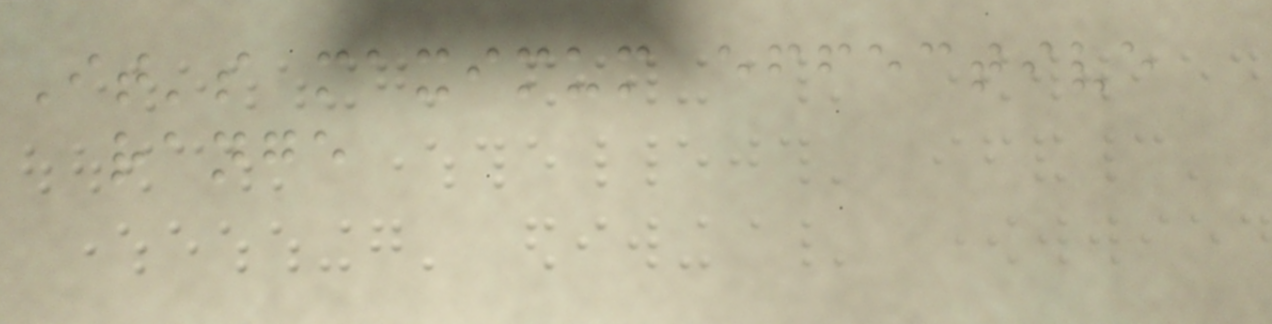It's maximum effective
range
